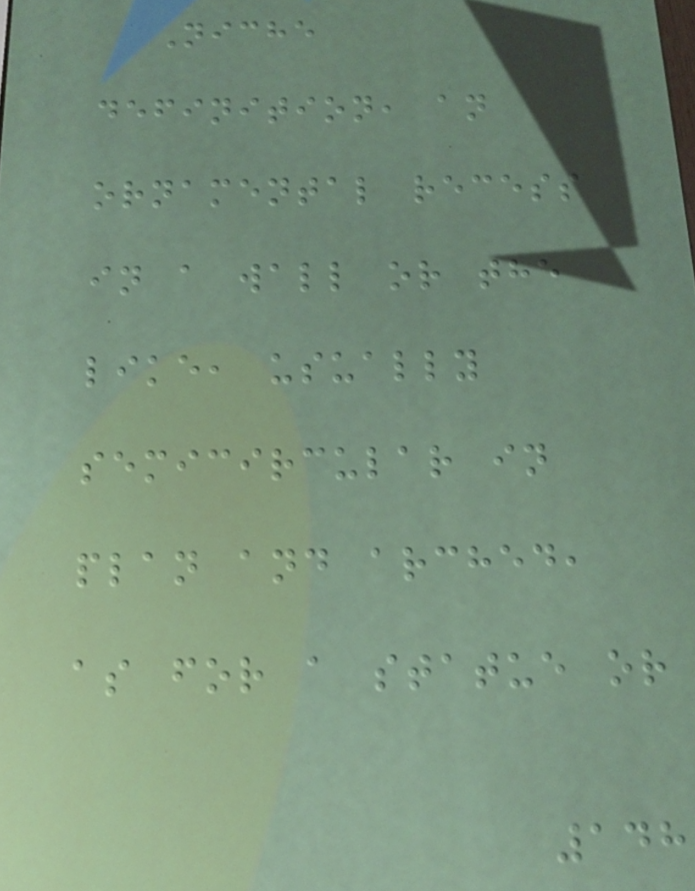Niche
definition, an
ornamental recess
in a wall or the
like, usually
semicircular in
plan and arched,
as for a statue or
148
